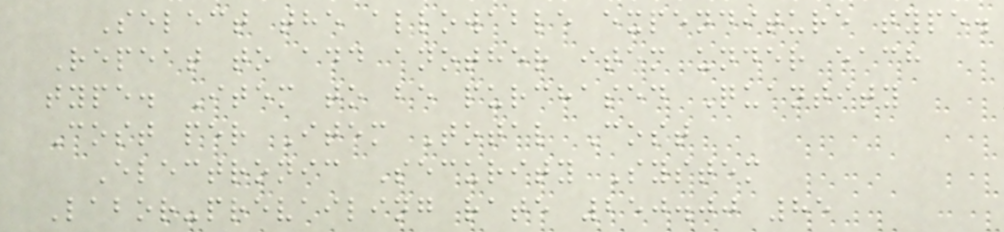Select the allowable expenditure type.
Repeat to add another item under each
type. Item to be purchased Quantity
Cost per Item Total Cost
Electronic Security System
Labor-prevailing rate 250.00 85
